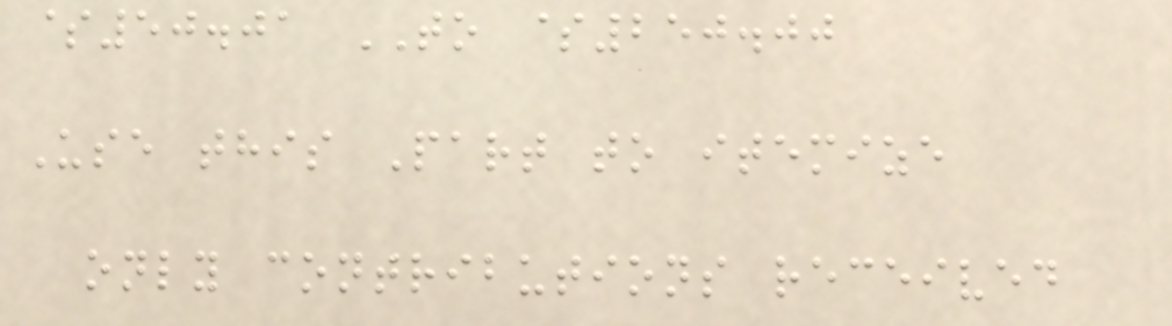$50.01 TO $250.00
Use this Part to itemize
only contributions received
